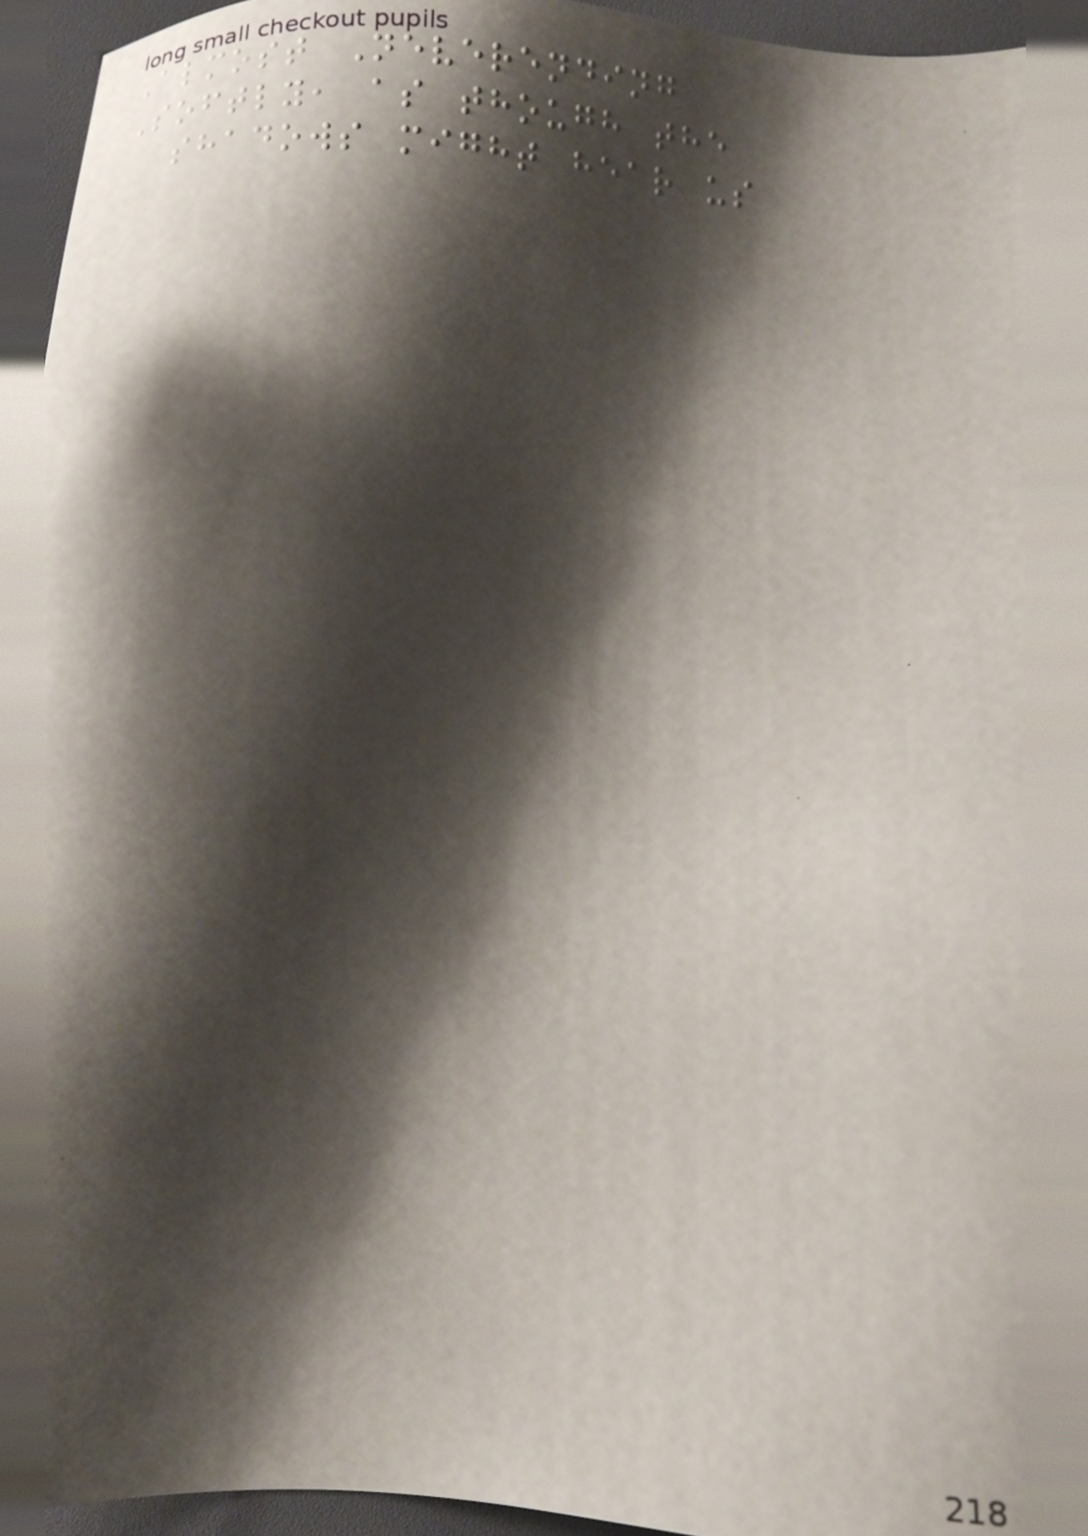Almost Neverending
Softly, as though the
shadows might hear us
